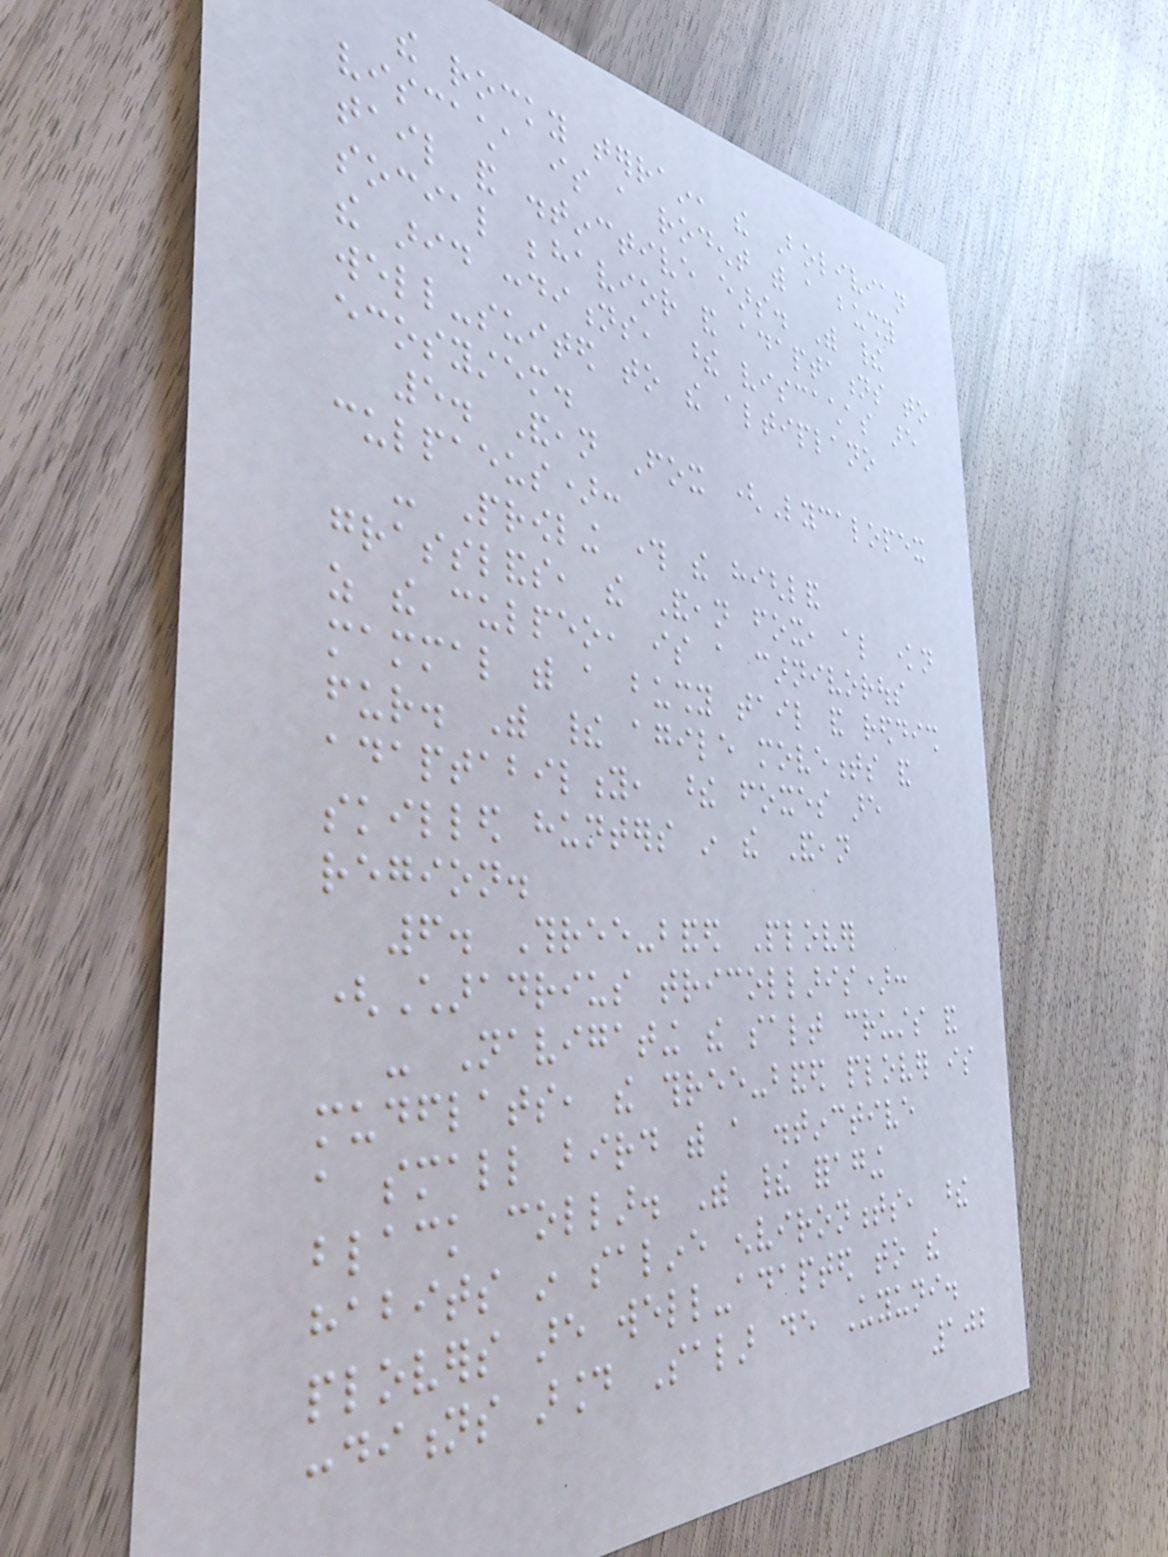the rocky terrain, the Bolivian
viscacha is a rodent with a bushy
tail and distinctive ears. With their
social behavior and adaptations to
the arid conditions, these viscachas are
well-suited to the altiplano
ecosystem.
5. Andean Fox (Lycalopex
culpaeus):
- Prowling through the highland
grasslands, the Andean fox, also known
as the culpeo, is a carnivorous
mammal with a bushy tail and reddish
fur. With their agile movements and
adaptability, these foxes are
skilled hunters in the Andean
region.
6. Three-banded Plover
(Charadrius tricollaris):
- Navigating the salt crusts and
mudflats, the three-banded plover is
a small bird with a distinctive
black collar. With their foraging
habits in saline environments, these
plovers are well-adapted to the
conditions around Salar de Uyuni.
102
